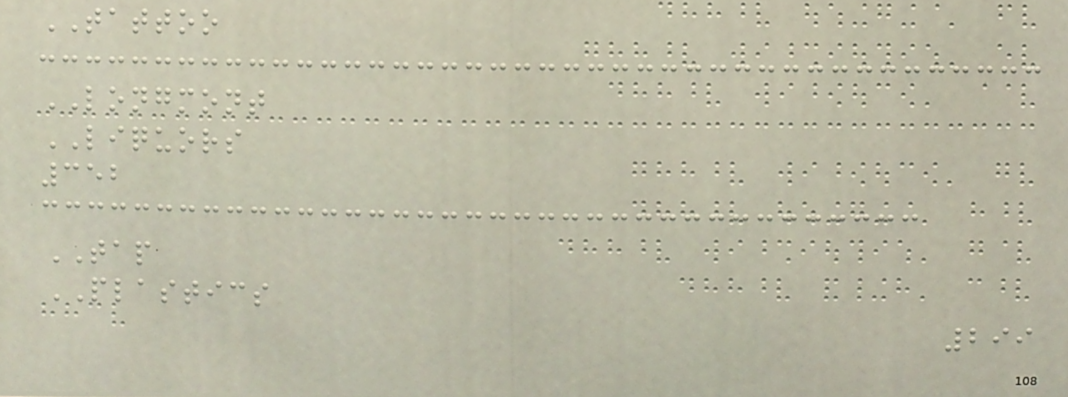TATTOO
LONGMONT
LIQUORS
352
TAP
PLASTICS
299
